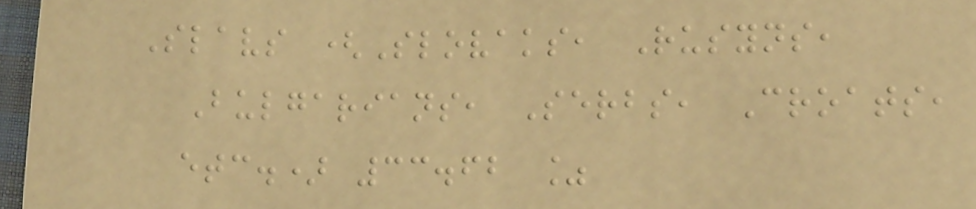Slavs (Slovaks, Rusyns,
Bulgarians, Serbs, Croats,
etc.) 33.62 %
